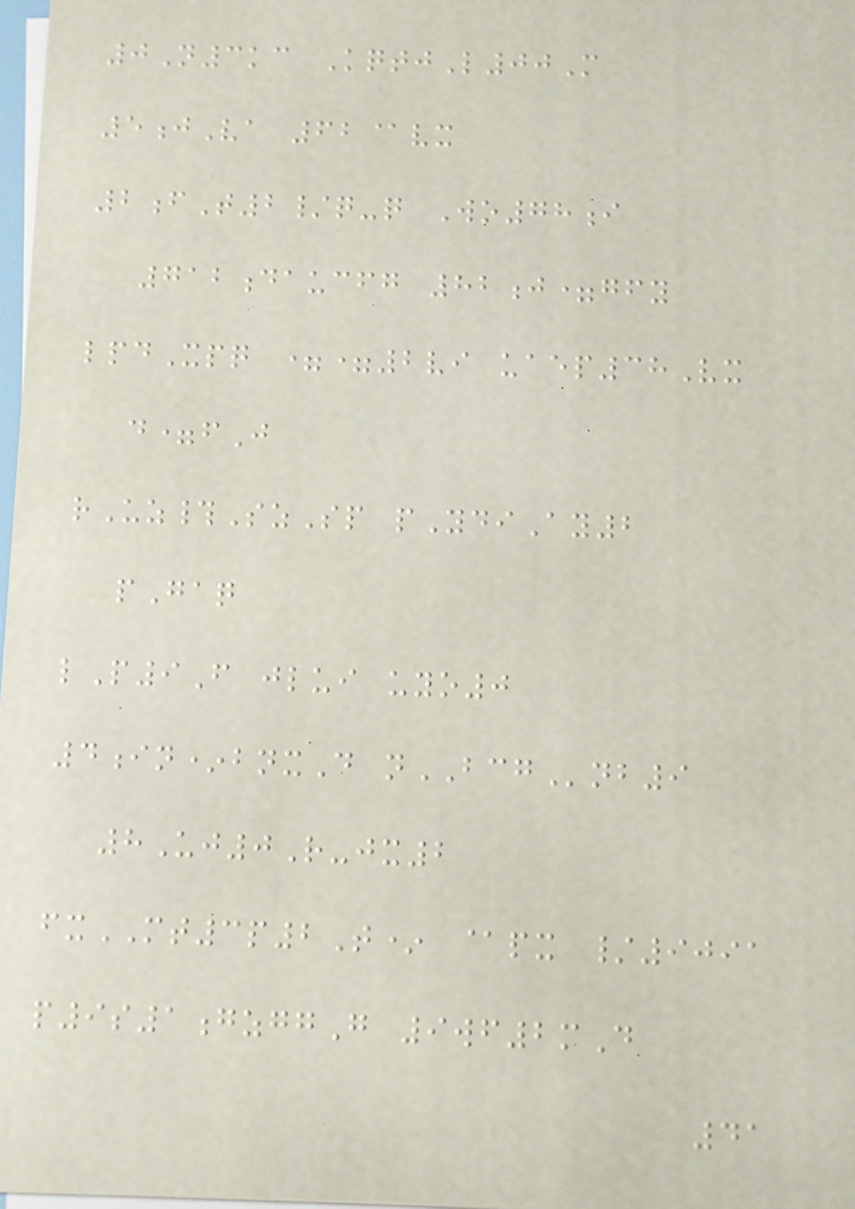0N3kc KqtjL00M
5jVa 62@vx
2fT2/q-q Wo78i
712daucfg 82j=gfy
lpdXpq ==2vi uaep38Vx
d=fJ
rUz#SzSp pYdiAy2
pGaq
lP9F jlui uyo0
4in*bnxD nBCGnb9
8Uj0R-jx2
fxMT3p2T* @px /9091
p9s1gzggG 9wf2mD
41
